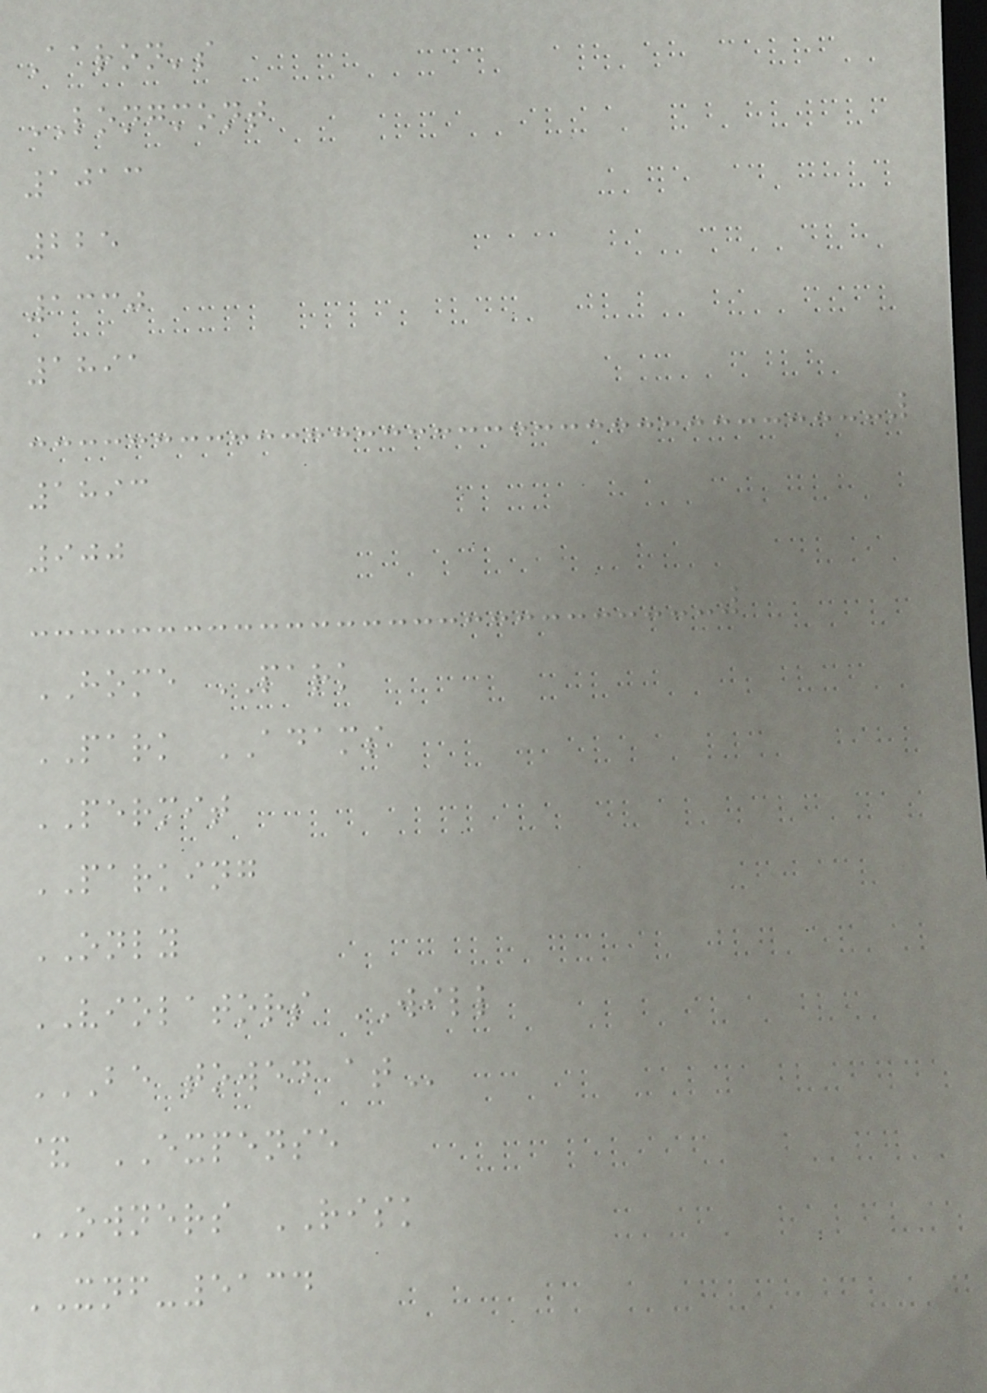Aaron's
LONGMONT
1013
225
1330
1891
1893
900
HOME PARK
PARK ADAMS
PERMIT
PARKING
ONLY
VIOLATORS WILL
BE TOWED AT
& EXPENSE
OWNERS RISK
XNF-5134
